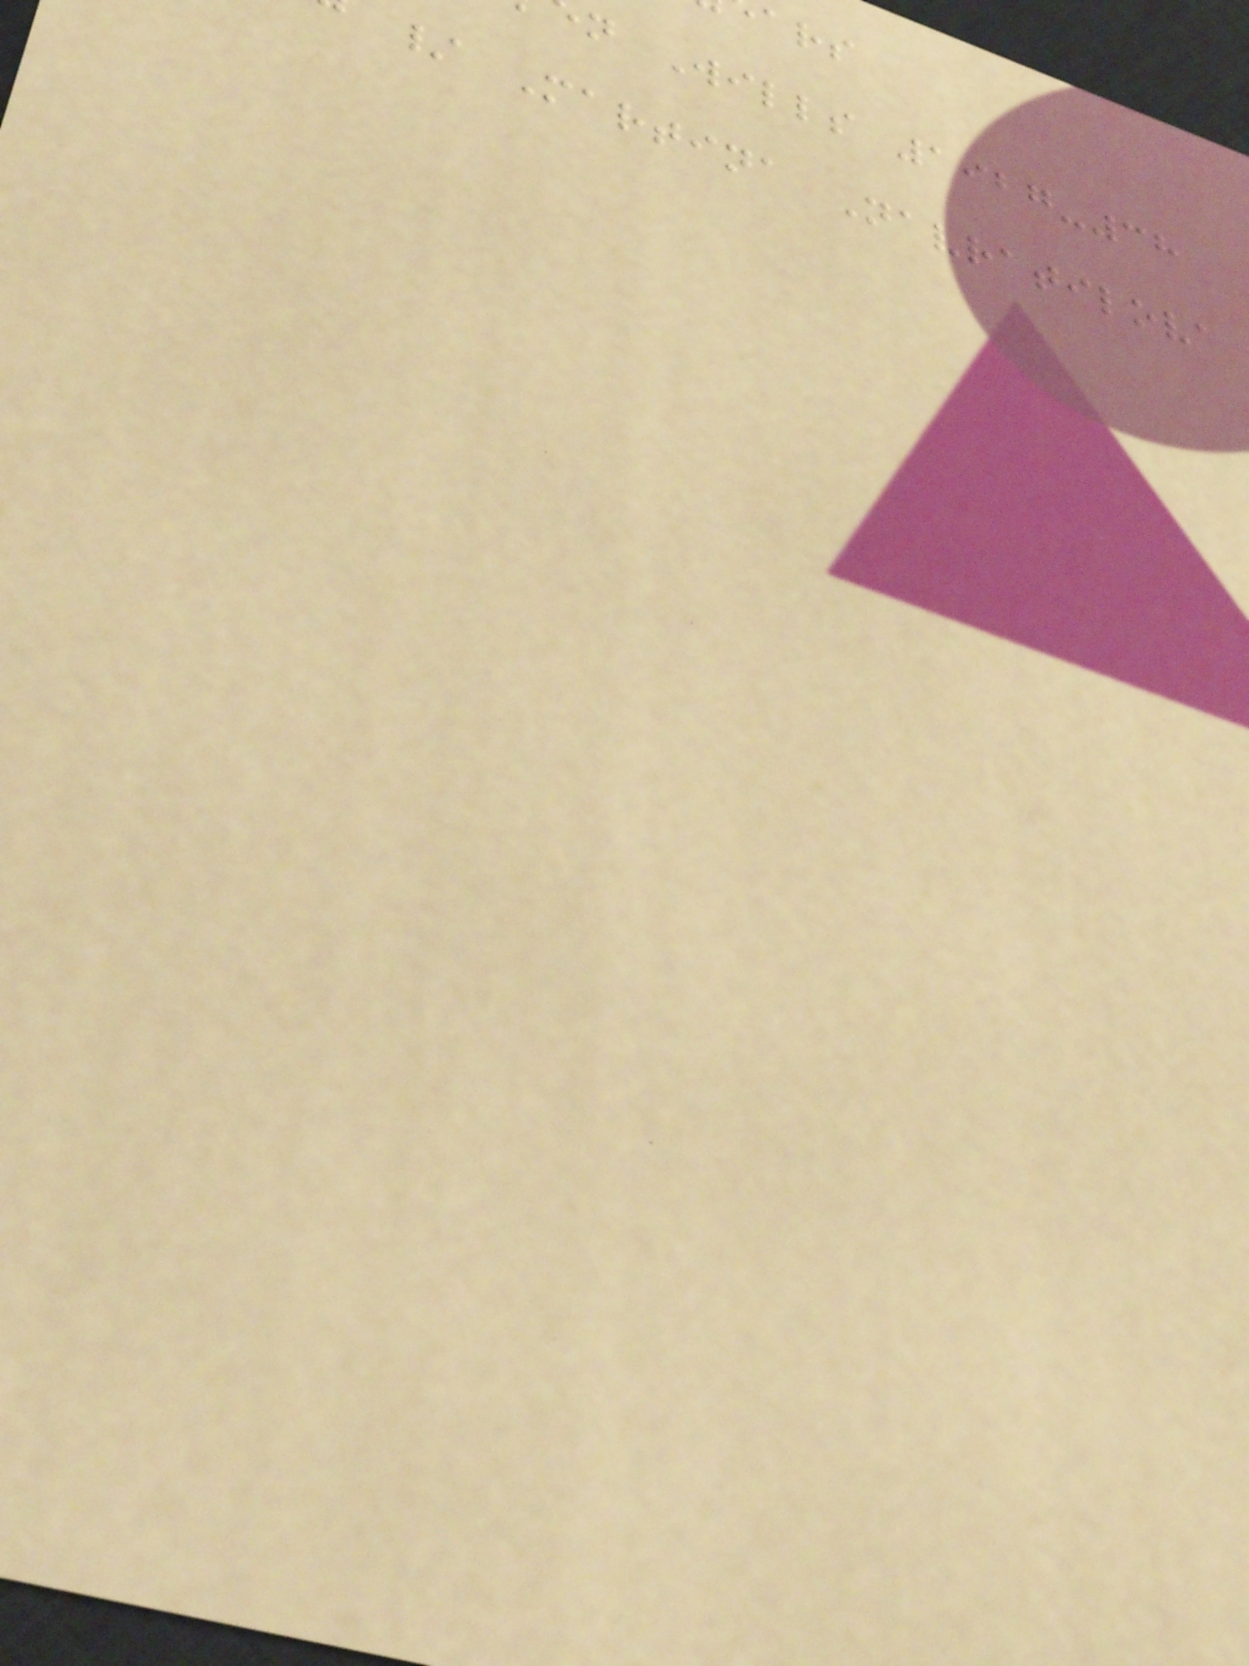n Wills 1927-38
/ Martina Navratilova
